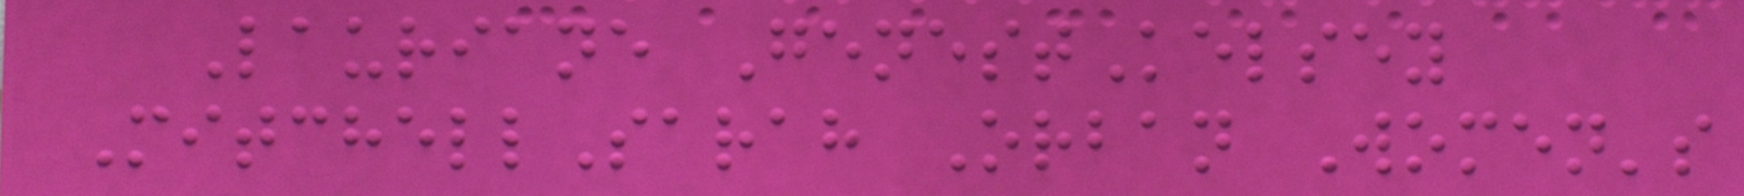Lauriane GenestKelsey
MitchellSarah Orban Women's
